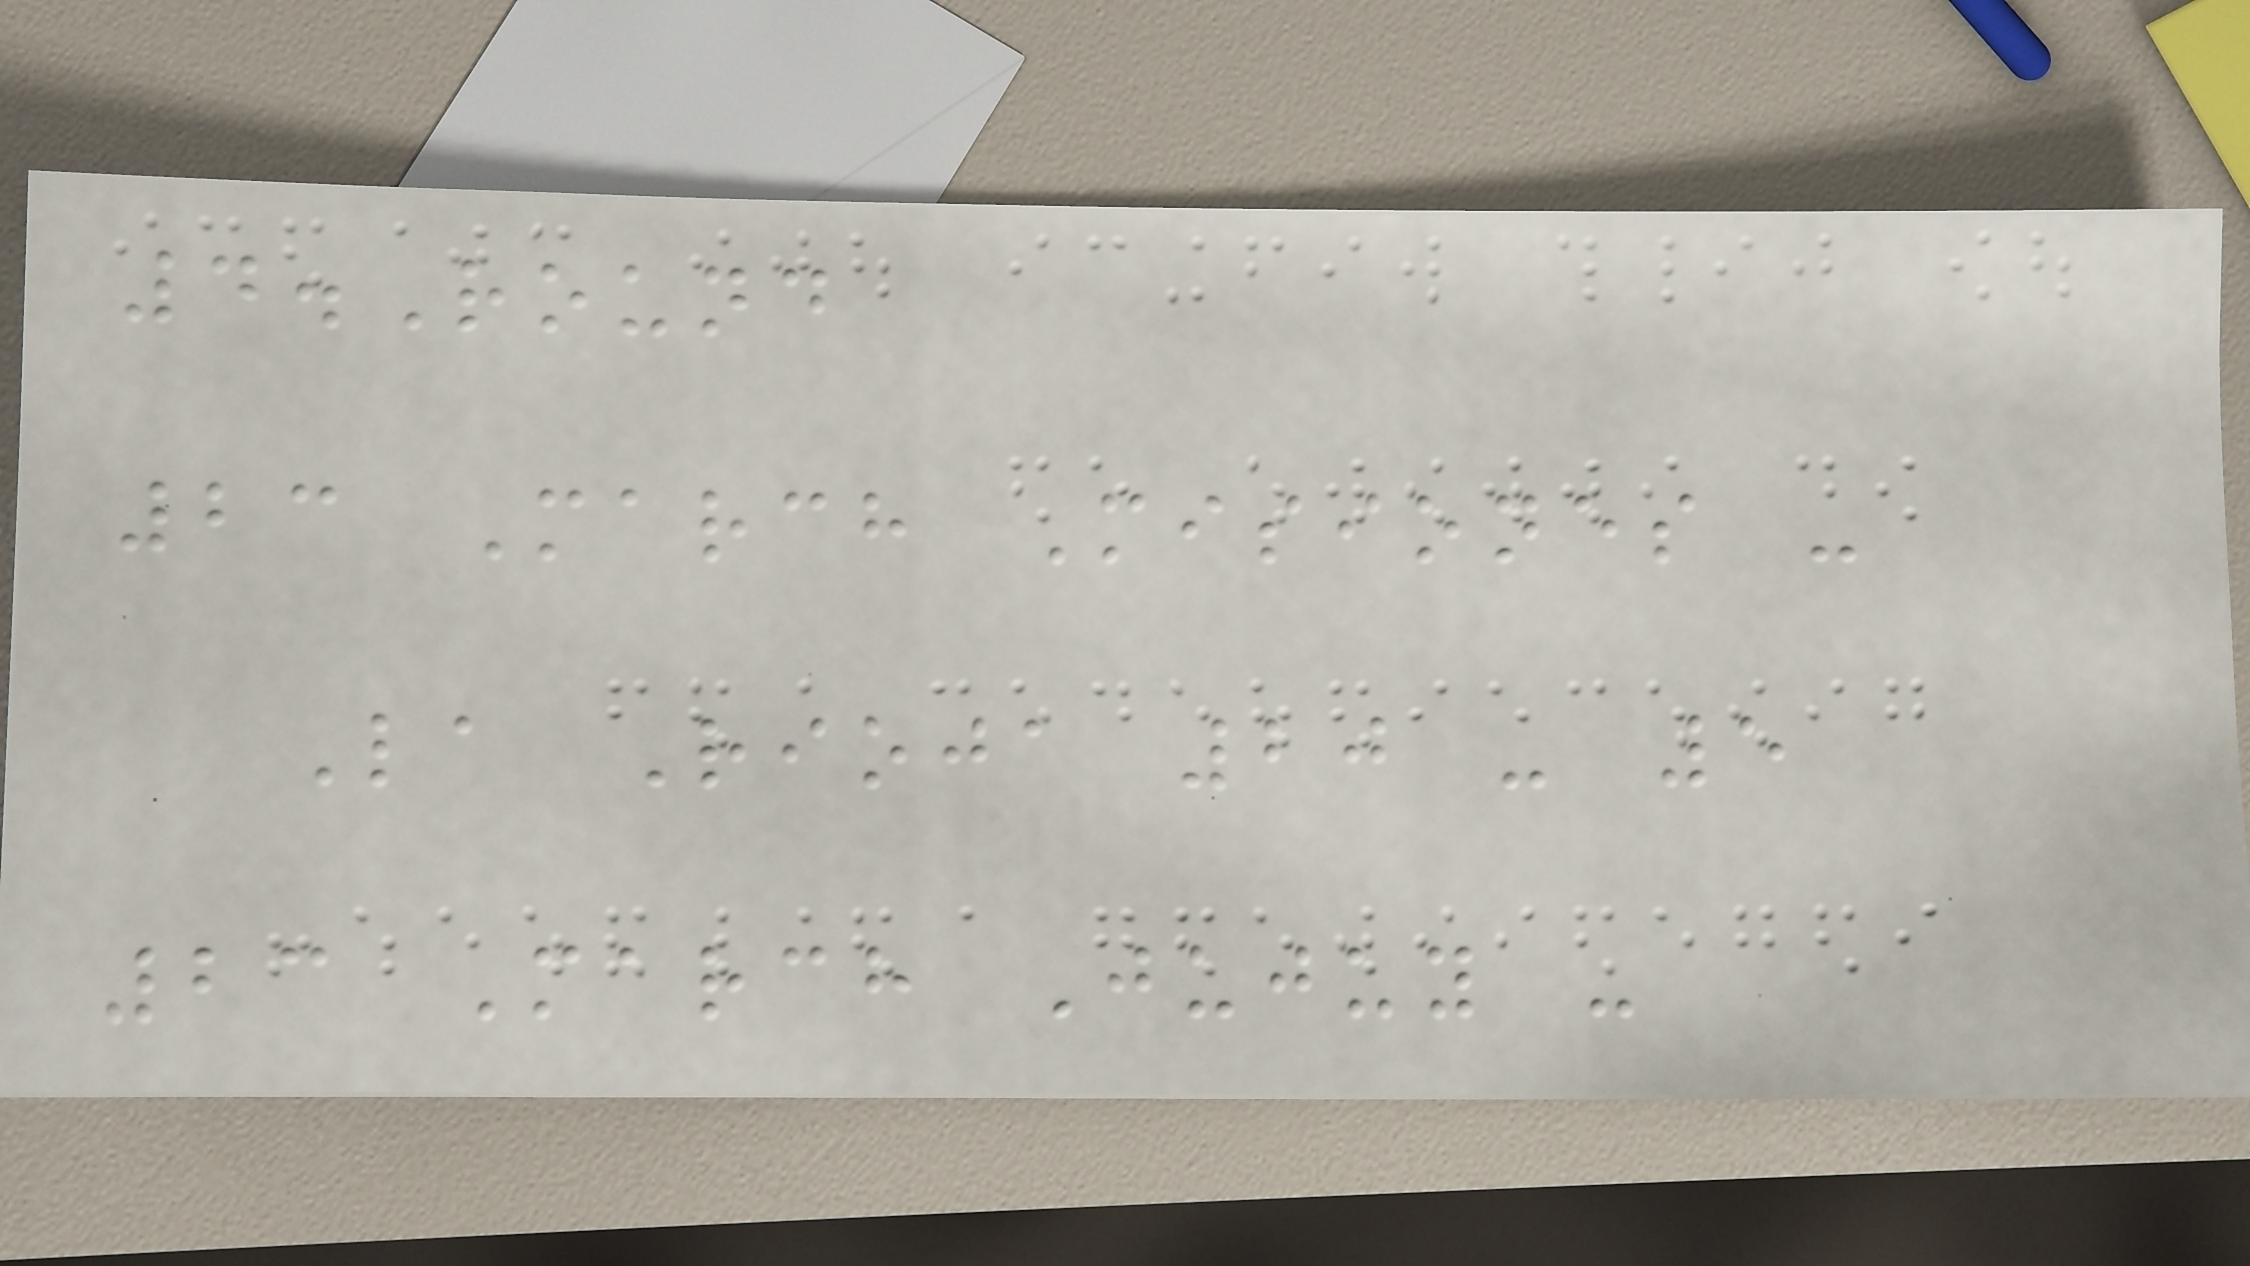4.Round
23 March Misiones -
La Rioja 20 - 5
23 March Jujuy -
